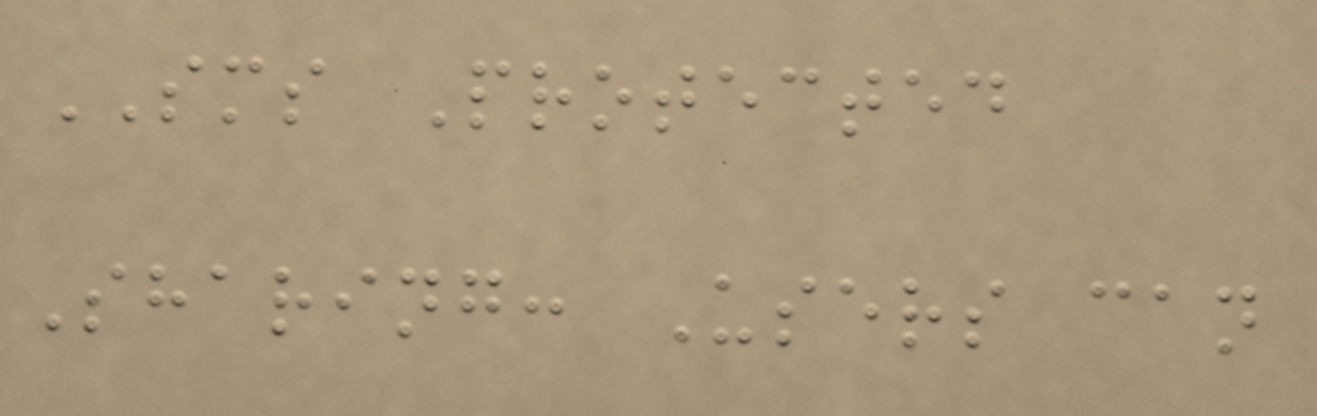SMS Protected
Sharing: Users can
